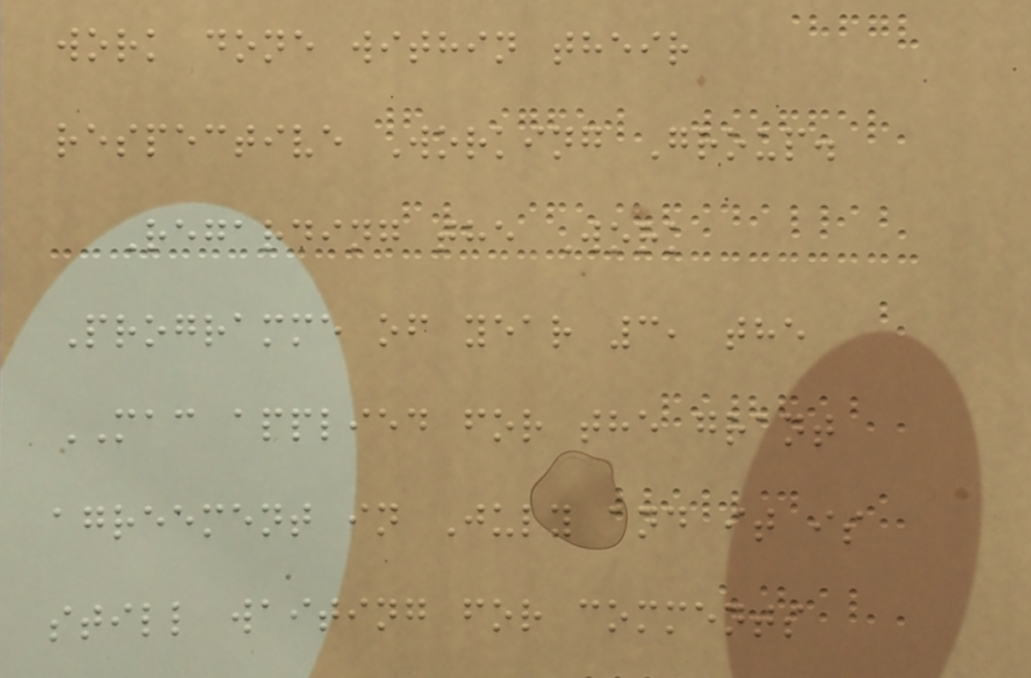work done within their
respective Working Group.
Regarding the Work
Programme of year 3, the
MAC applied for the grant
agreement in July and it is
still waiting for comments
